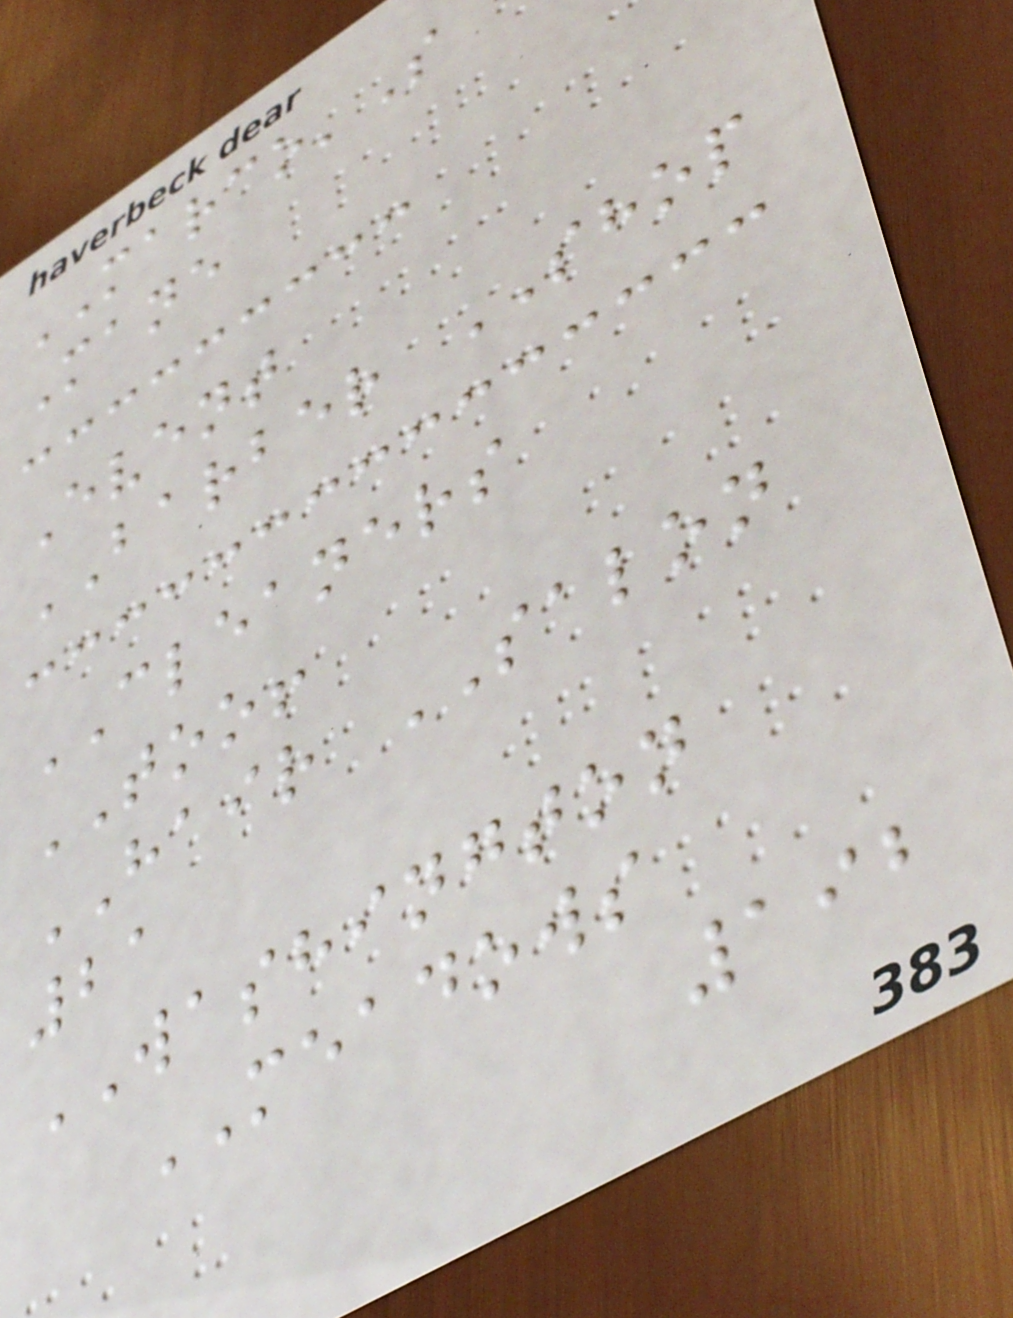MARCO'S
Mane
Event
BARBER SHOP
CLEANERS
TOO!
HAIR SALON
21
WASHINGTON
MEADOWS
192
